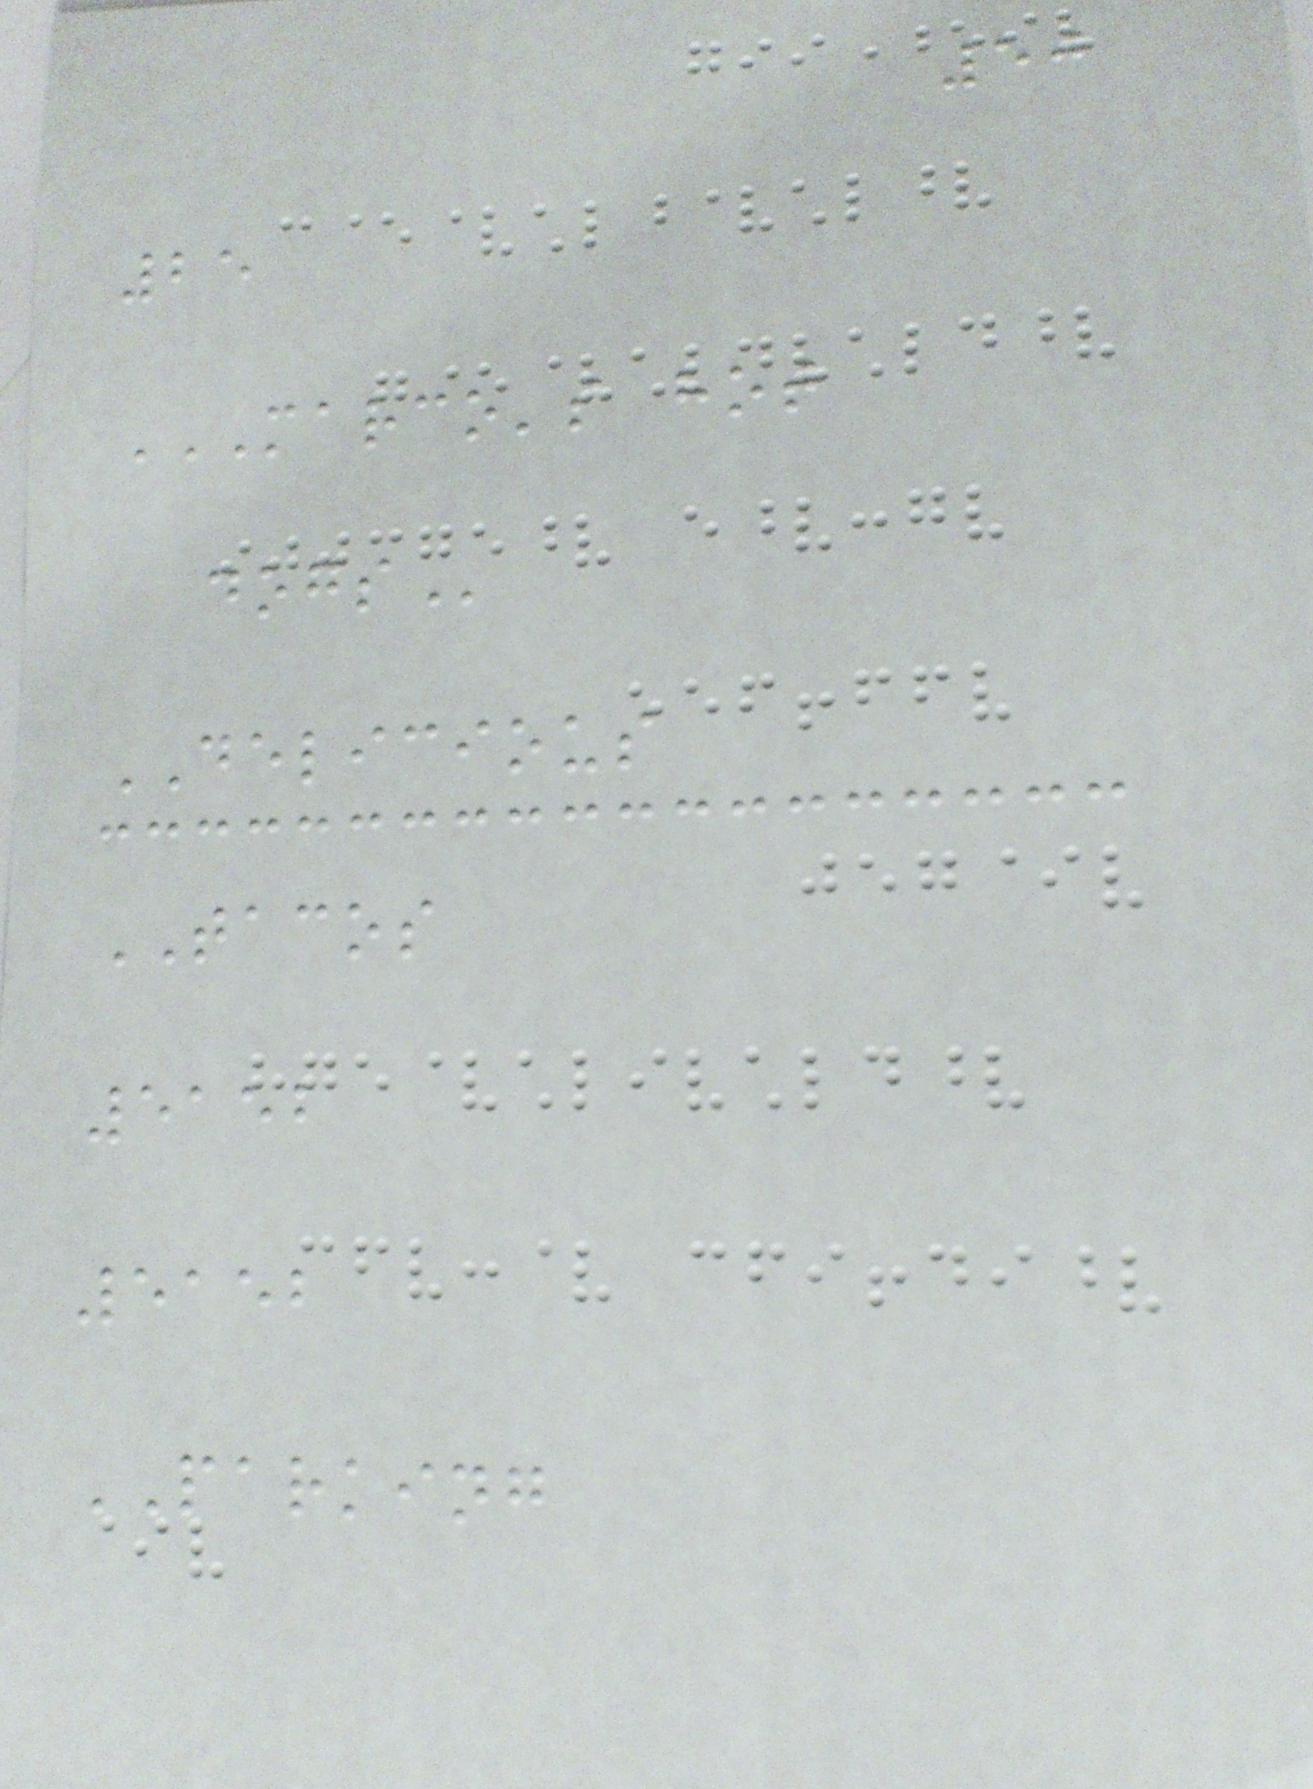50
25
MARCO'S HOT
DOGS
DELICIOUS
TACOS
5152
5152
PARKING
